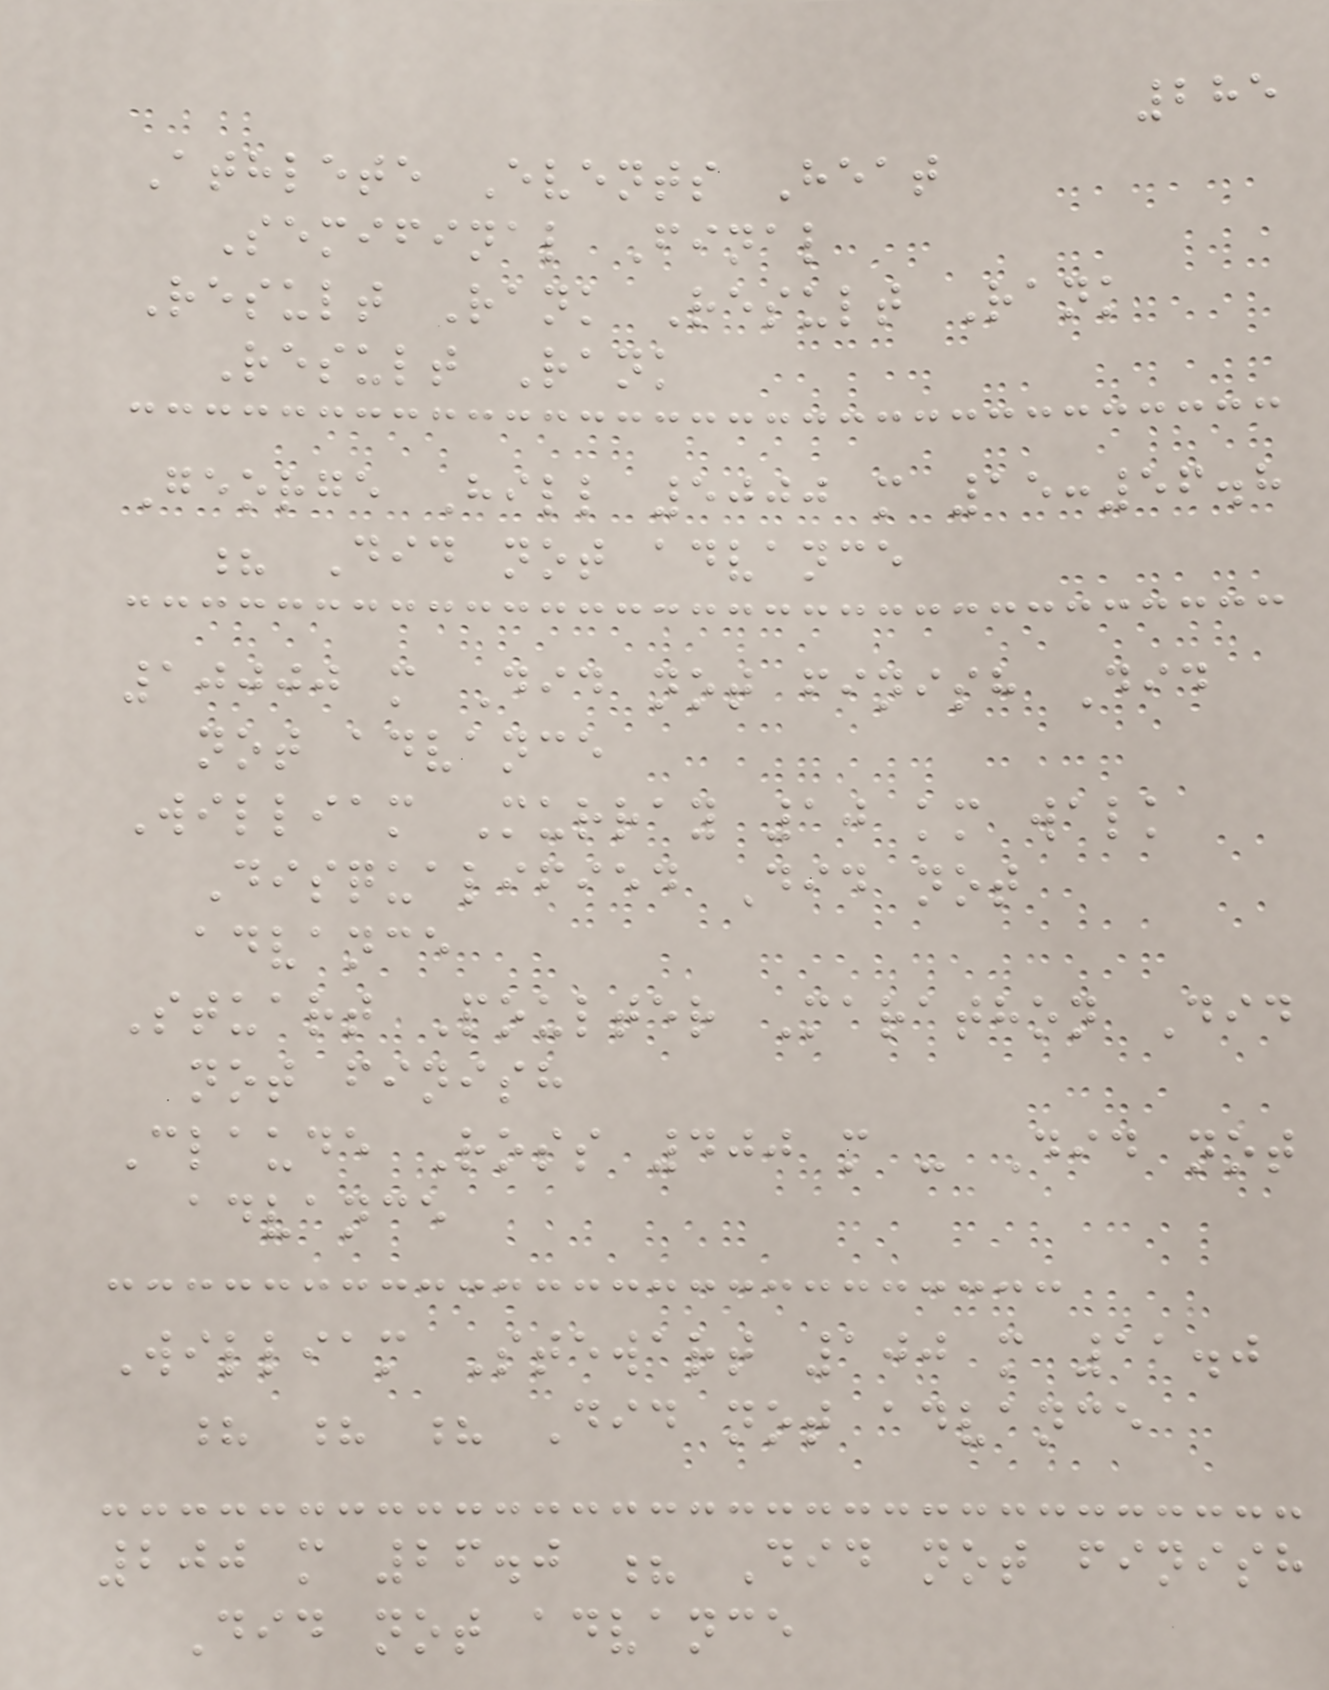285
Athlete Events Heat
Semifinal Final
Result Rank Result Rank
Result Rank
George Hill 5000 m 15:56.8
? Did not advance
10000 m Did not finish Did
not advance
William Murray 10 km walk
Disqualified Did not
advance
Stuart Poulter Marathon Did
not finish
Claude Ross 400 m - Did not
advance
William Stewart 100 m 11.0
? ? ? Did not advance
200 m 26.0 ? Did not finish
Did not advance
